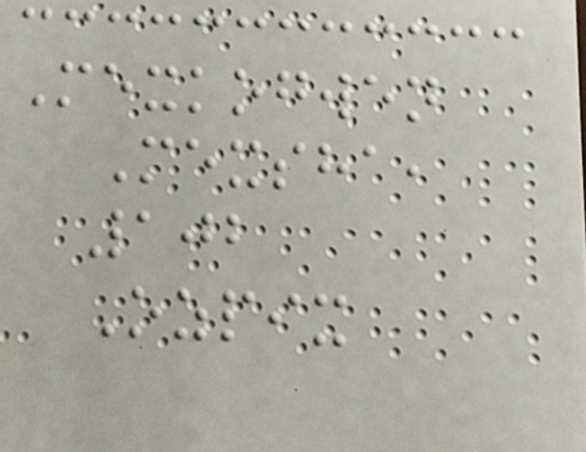Mexkogwen
Mexsha,
102
Ozpix
